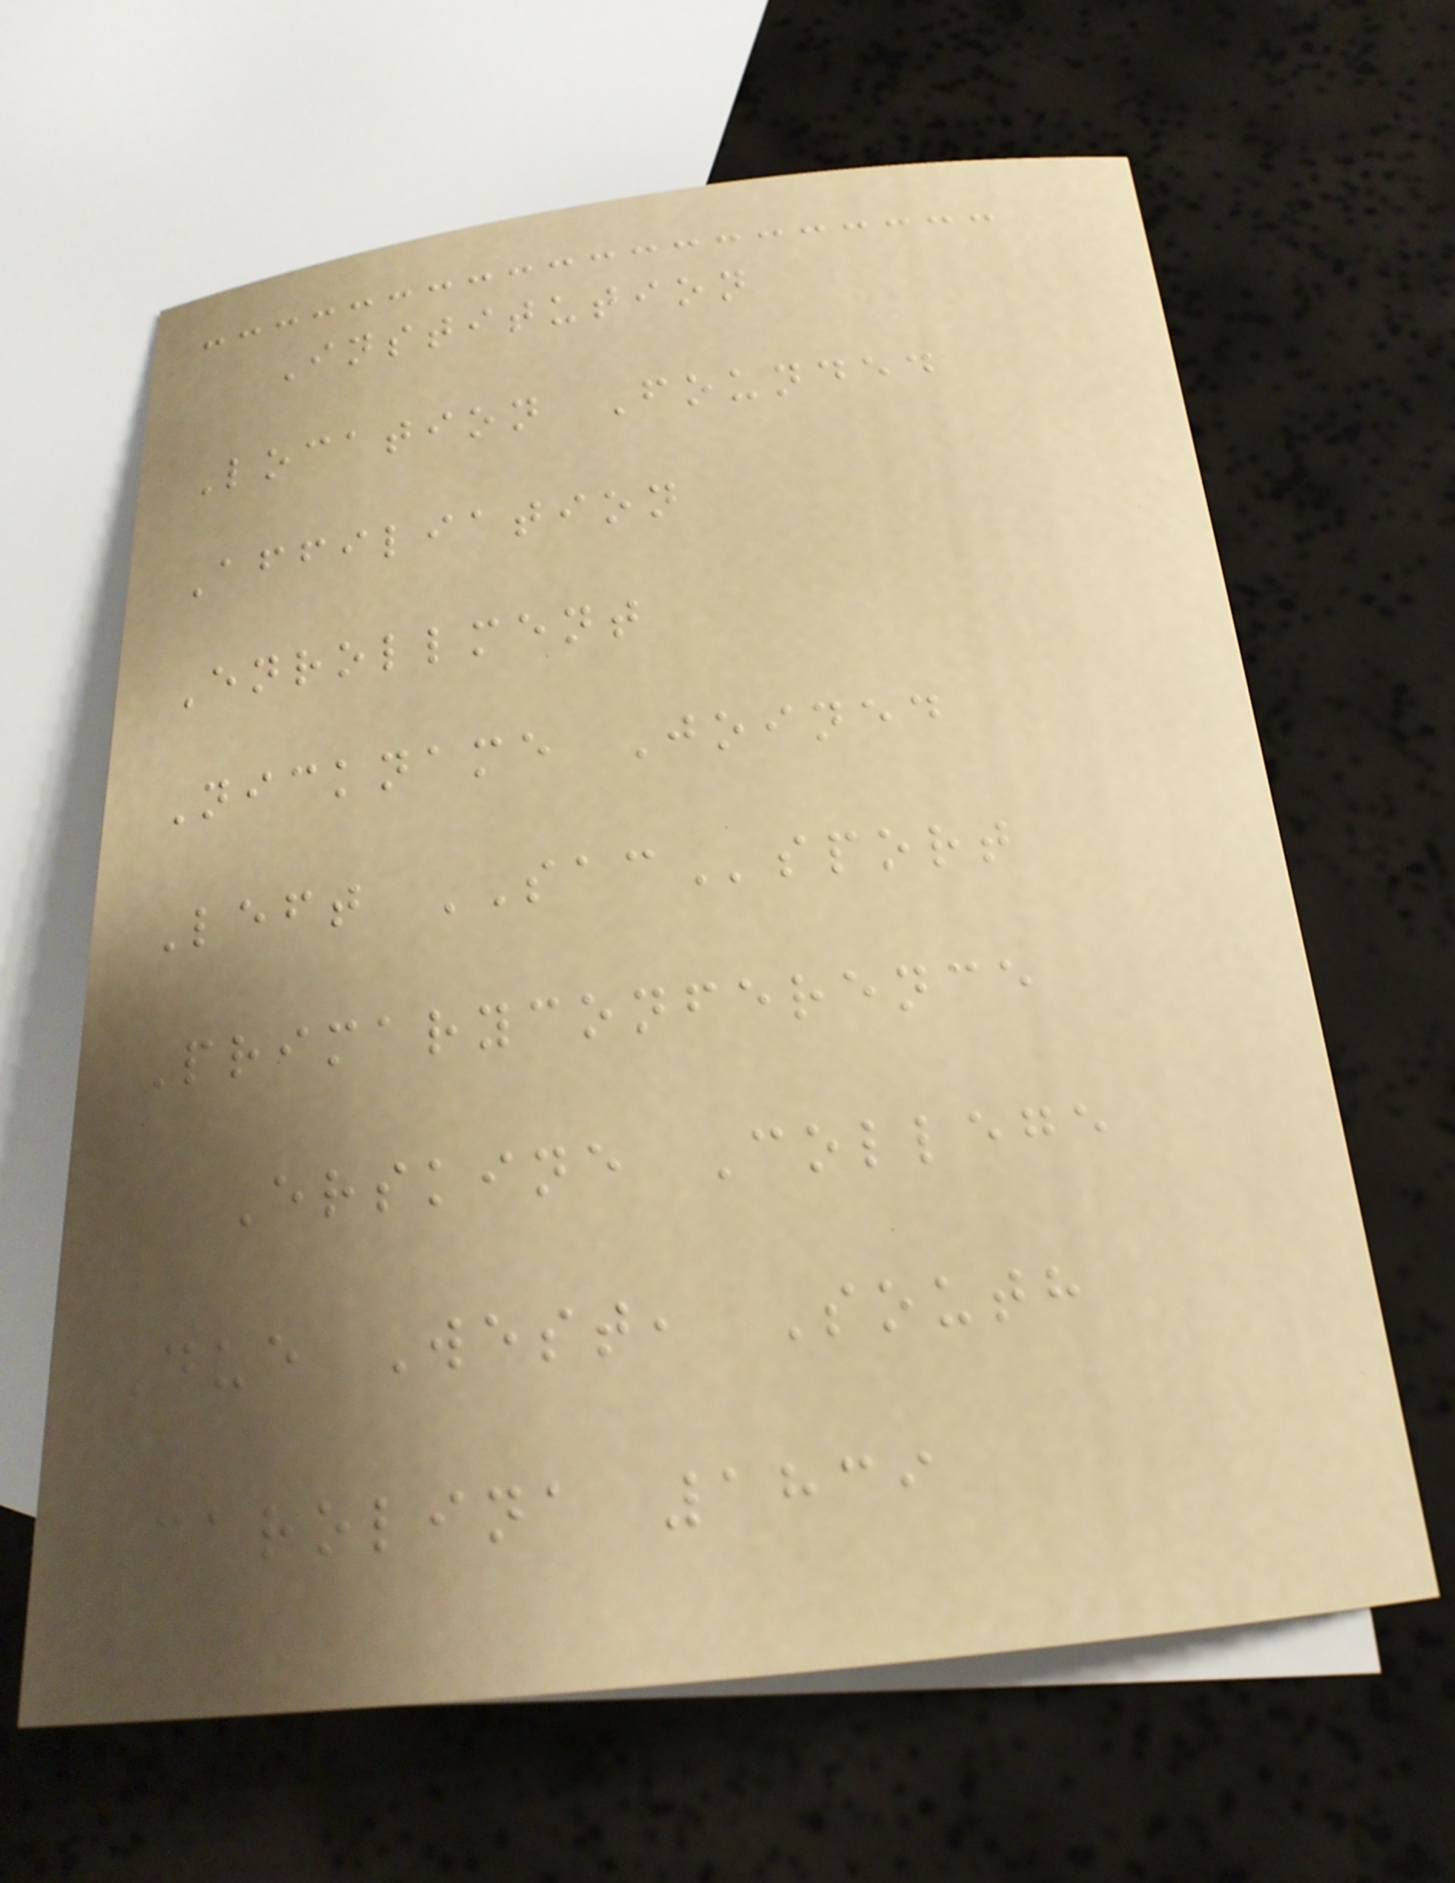Institution
Location Founded
Affiliation
Enrollment
Nickname Joined
Left SACsport
Primaryconference
Erskine College
Due West, South
Carolina 1839
